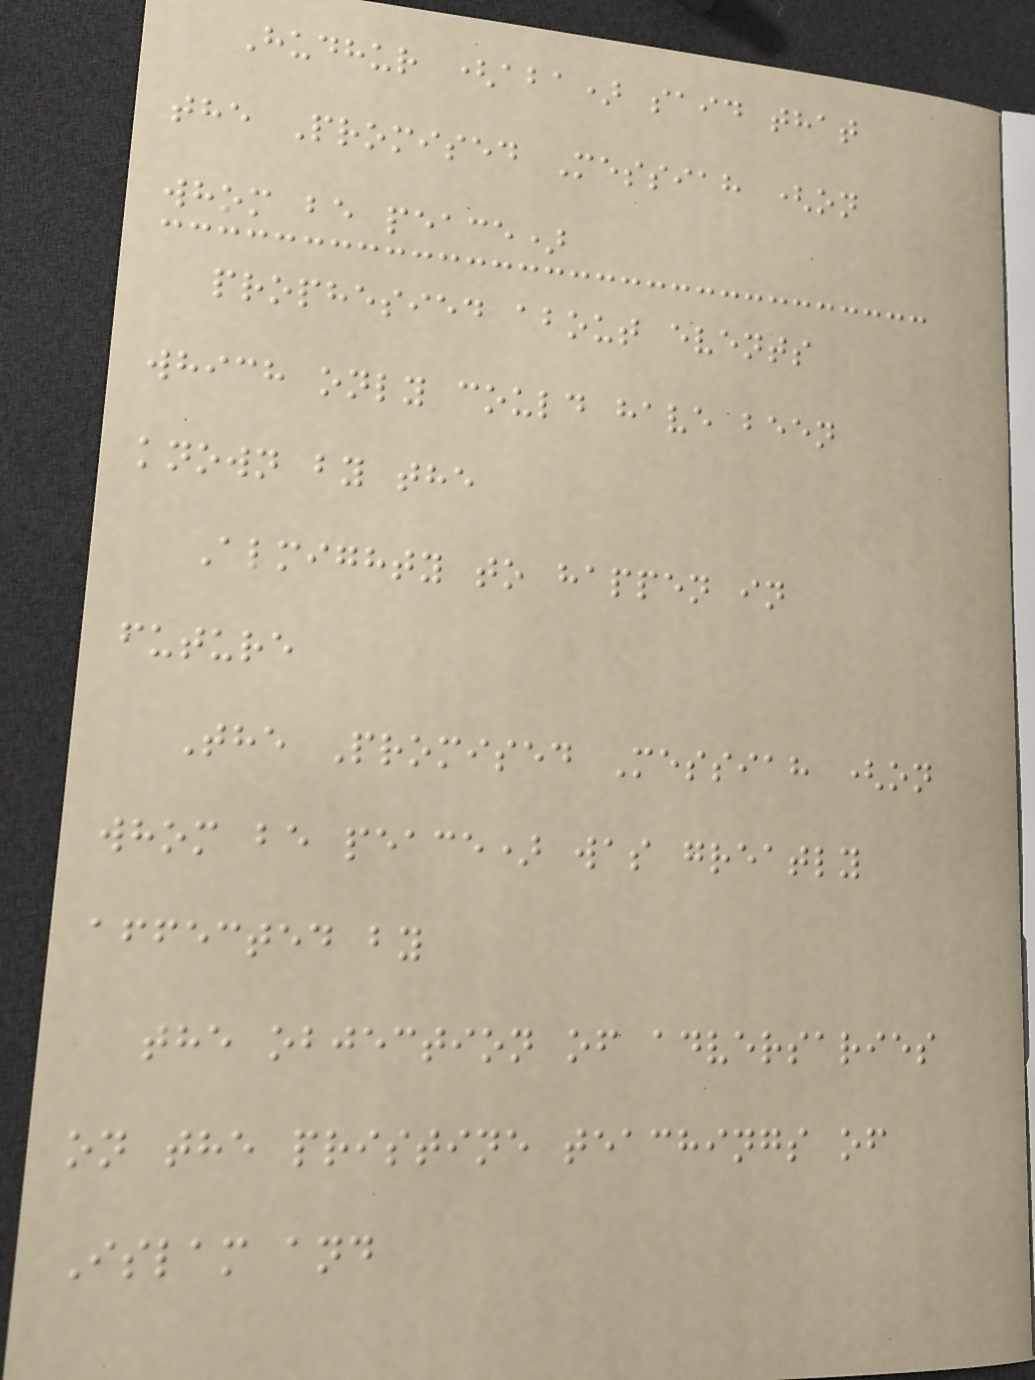Hudhur (aba) said that
the Promised Messiah (on
whom be peace)
prophesied about events
which only could have been
known by the
Almighty to happen in
future
The Promised Messiah (on
whom be peace) was greatly
affected by
the objection of adversaries
on the pristine teachings of
Islam and
